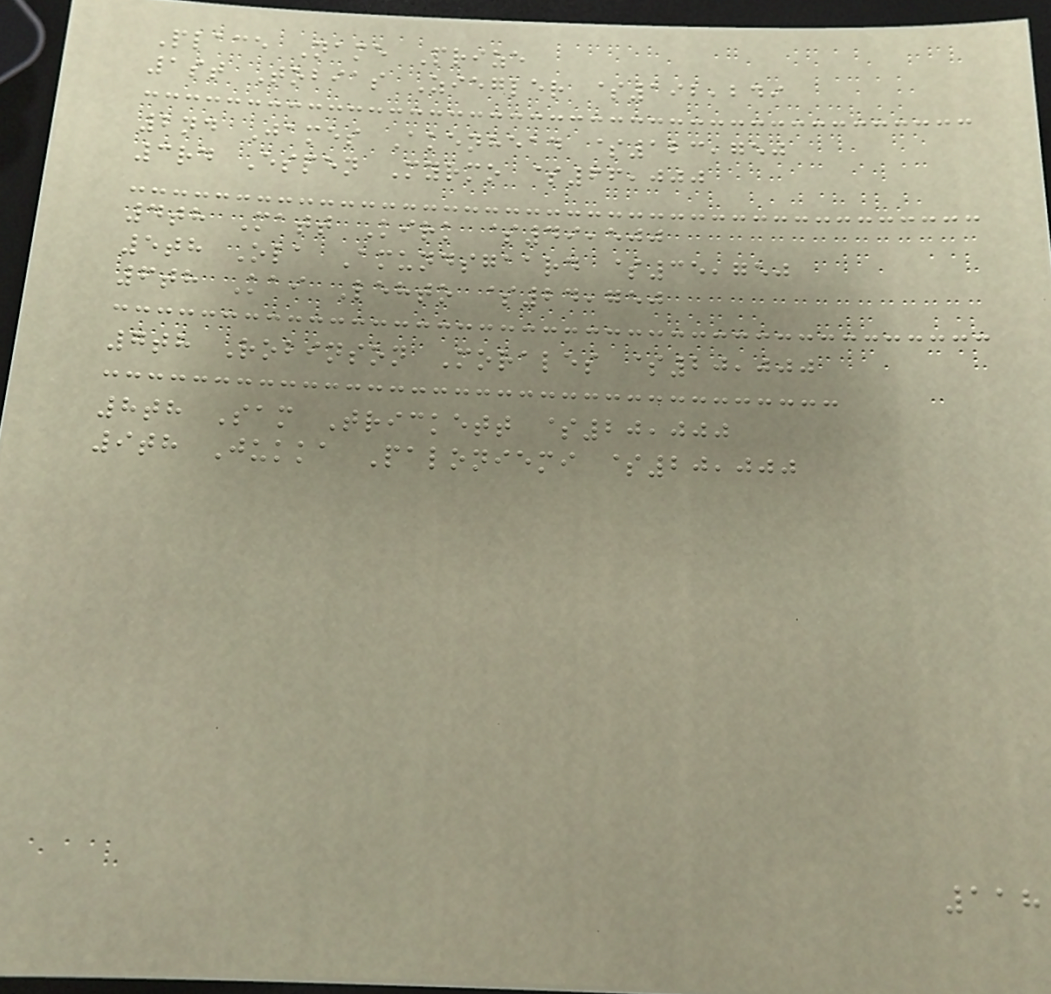Place Name Prize
1st Tobias Ziegler $192,249
2nd James Akenhead $123,750
3rd Espen Myrmo $66,000
4th Matt Kirk $49,500
5th Ola Amundsgaard $35,750
6th Kai Lehto $24,750
7th Robinson Morales $20,000
8th Sam Trickett $20,000
9th Jukka Paloniemi $20,000
118
